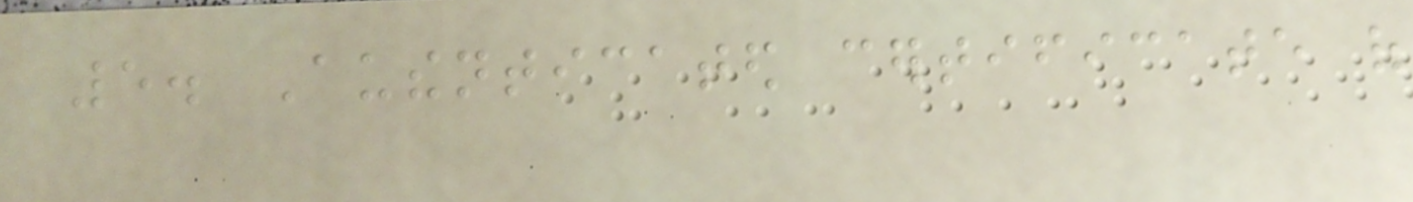5. Authenticated certificate of
